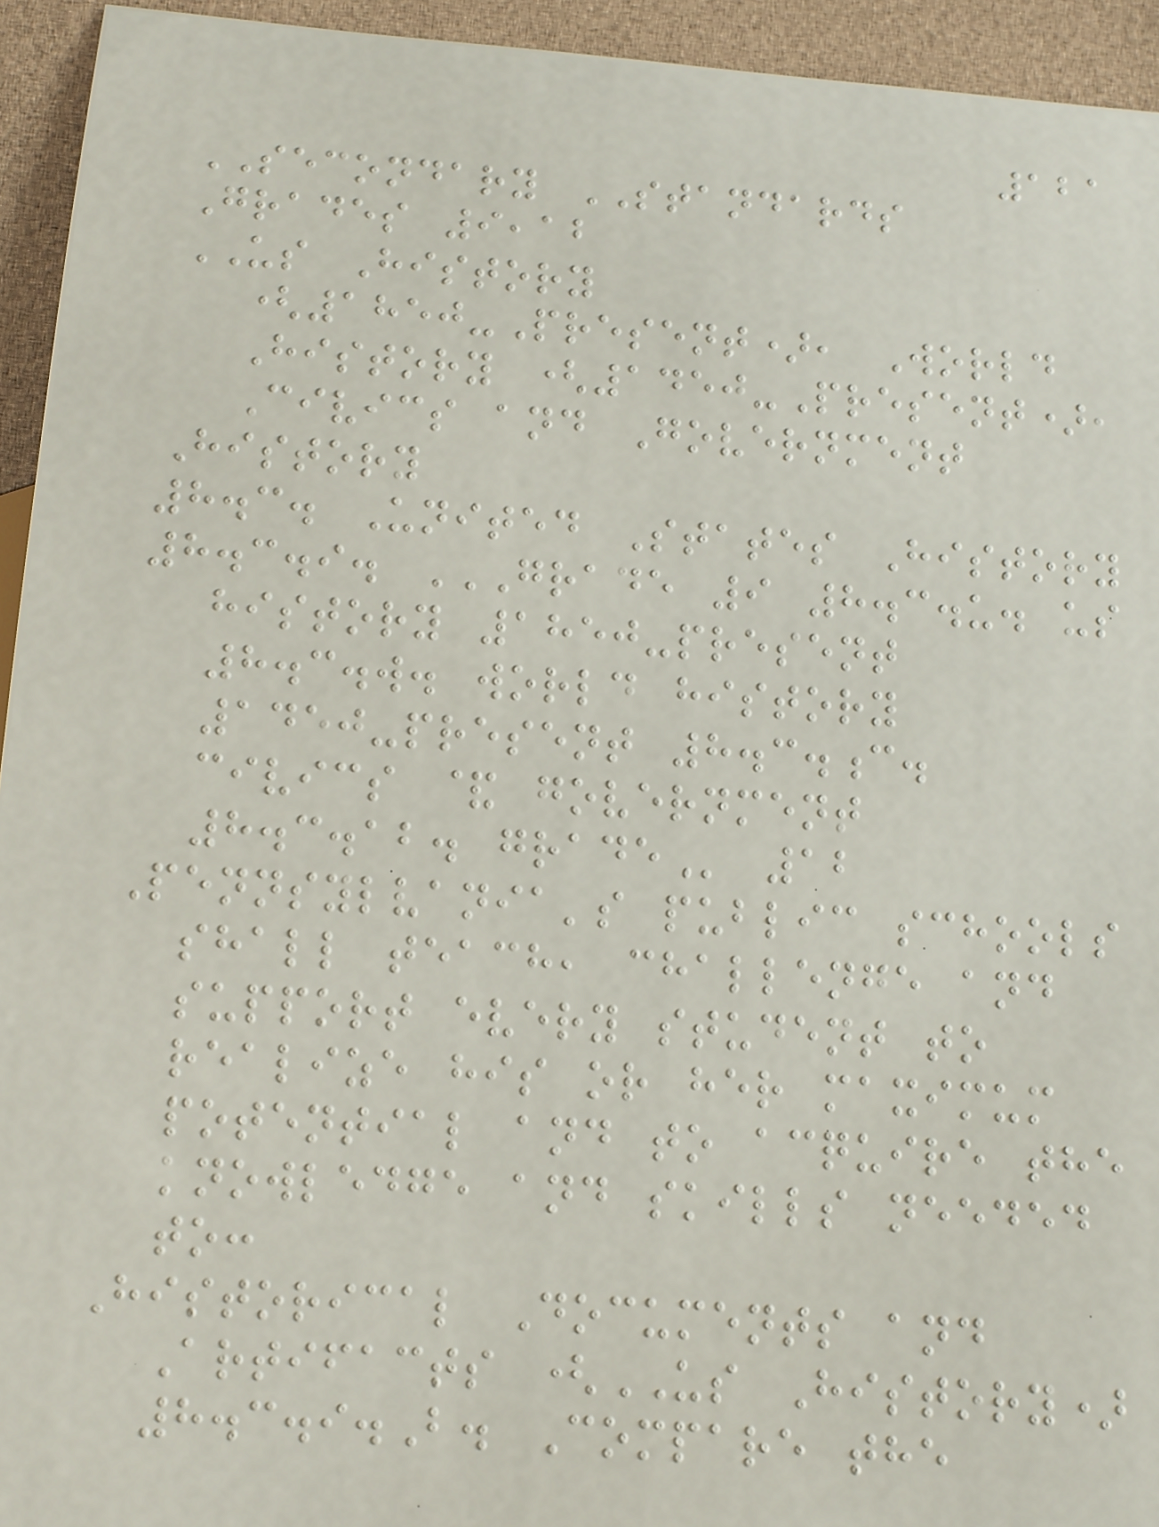121
SECONDARY STANDARDS
Grades 9,12
US History
(1850-Present), World
History (1450-Present),
Civics and Government
History
8.3. United States History
8.3.9. GRADE 9 8.3.U. US
HISTORY 1850-PRESENT
8.3.W. WORLD HISTORY
1450-PRESENT 8.3.C.
CIVICS & GOVERNMENT
8.3.12. GRADE 12
Pennsylvania's public schools
shall teach, challenge and
support every student to
realize his or her maximum
potential and to acquire the
knowledge and skills needed
to:
Historical Documents and
Artifacts (US History)
8.3.9.B. Compare the
